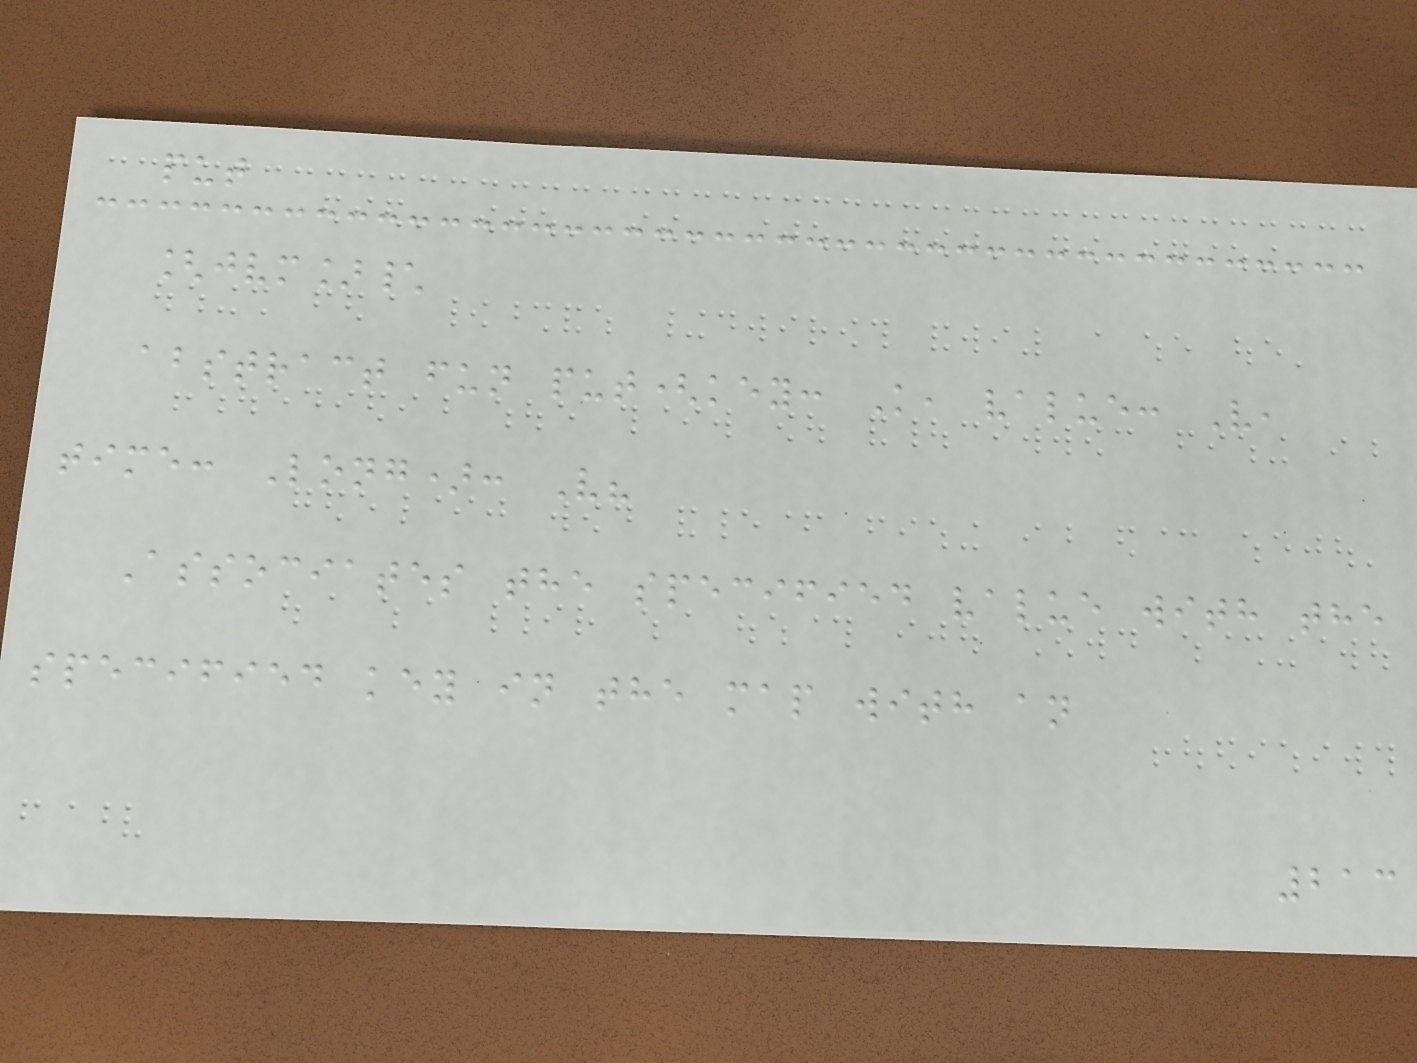put
[jvm]\
abstract fun put(key: K, value: V,
time: Long): V?
Associates the specified value with the
specified key in the map with an
213
